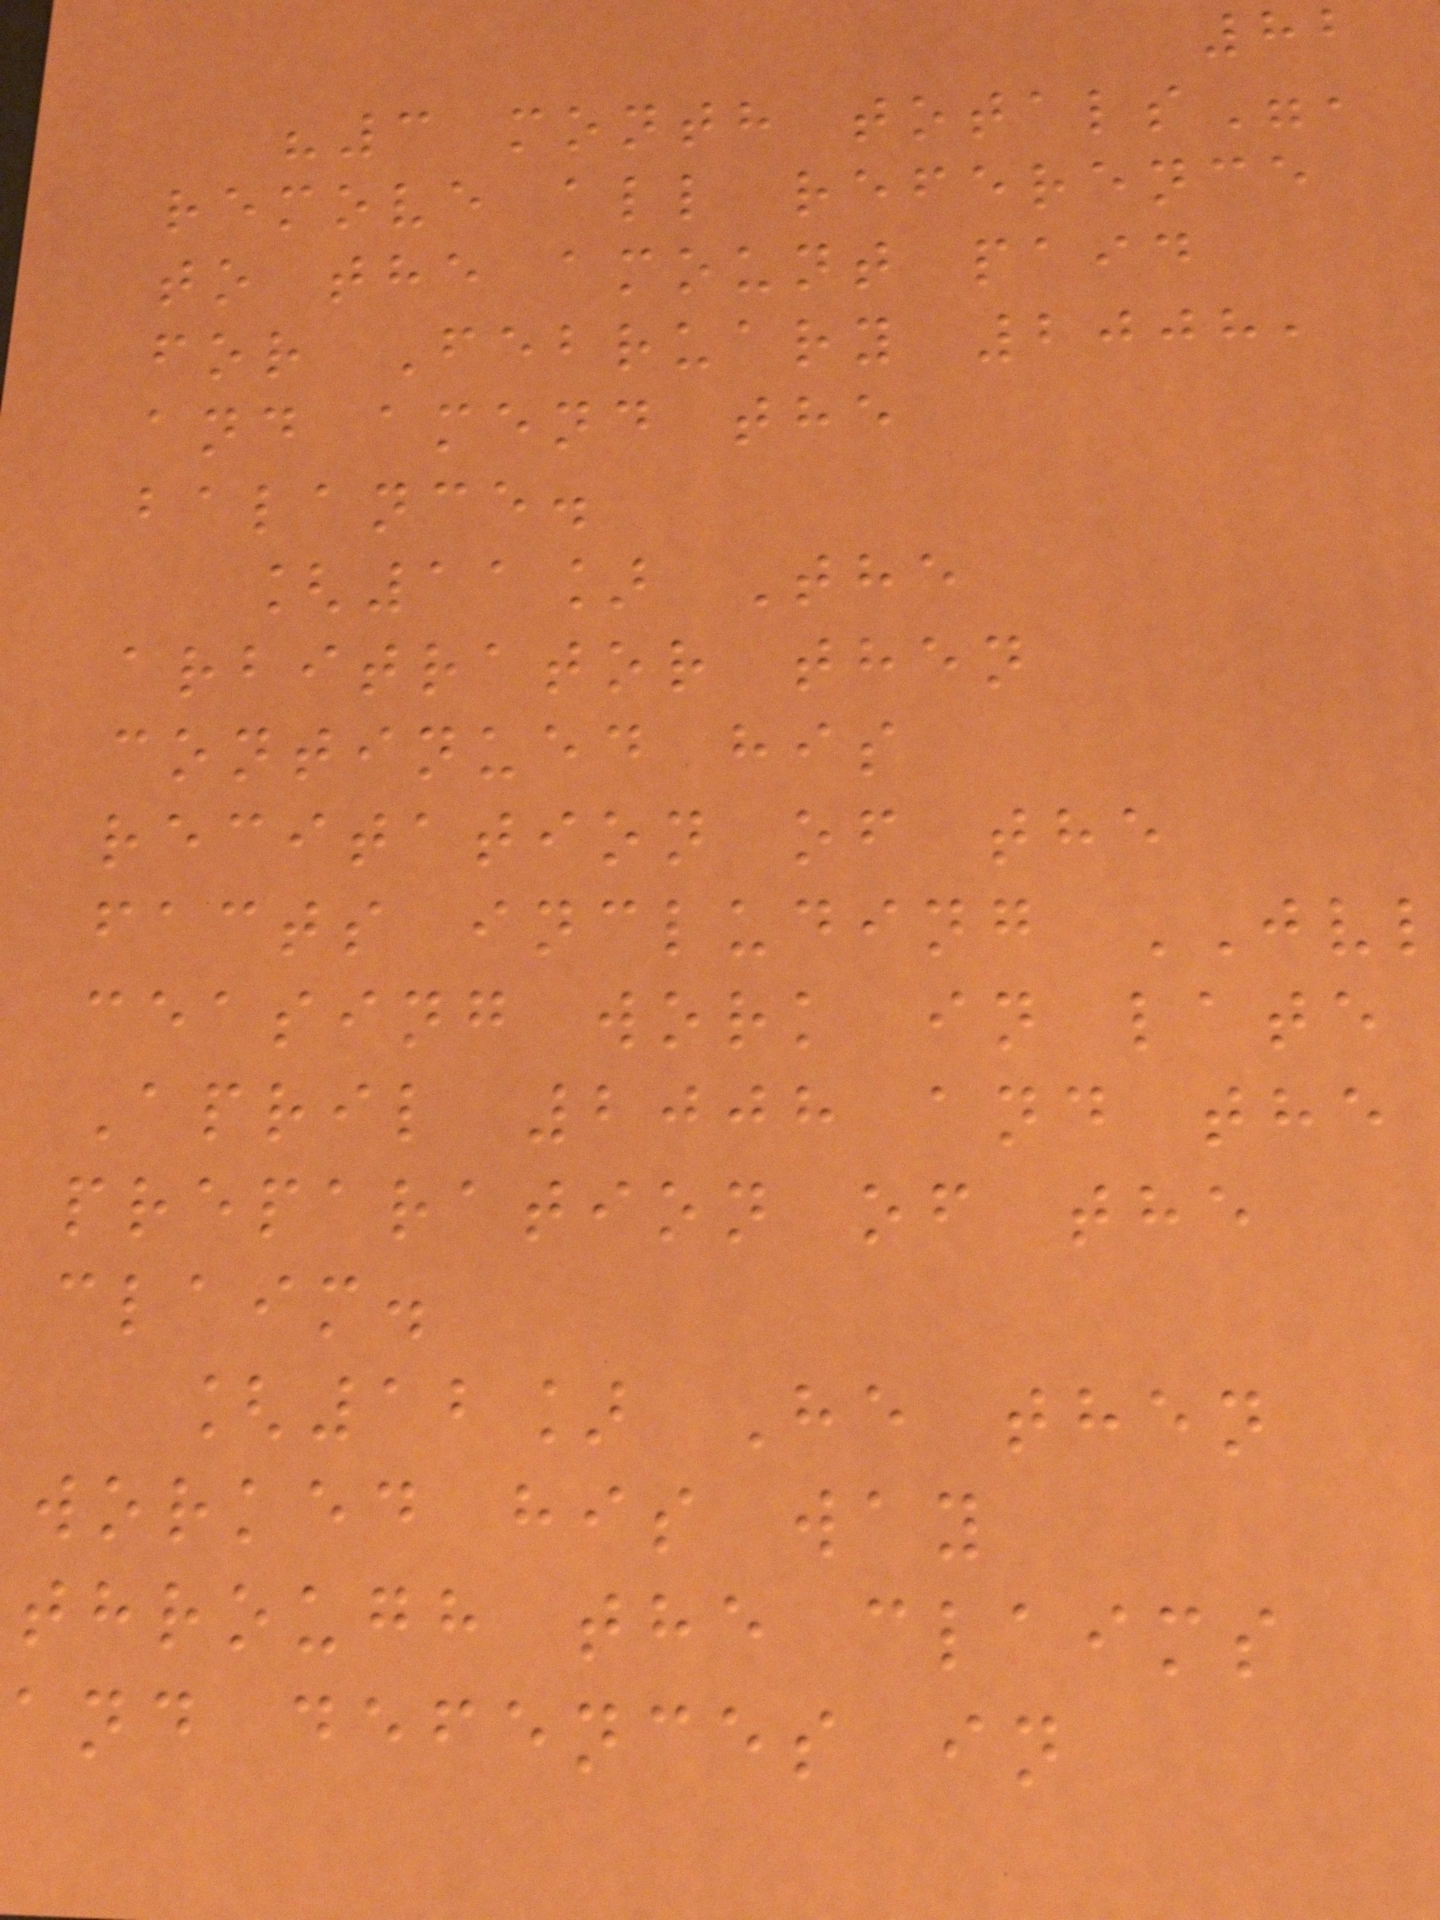82
"3 month totals",
remove all reference
to the amount paid
for February 2008,
and amend the
balance.
[11] The
arbitrator then
continued his
recitation of the
facts including JVL
ceasing work in late
April 2008 and the
preparation of the
claim.
[12] He then
worked his way
through the claims
and defences in
